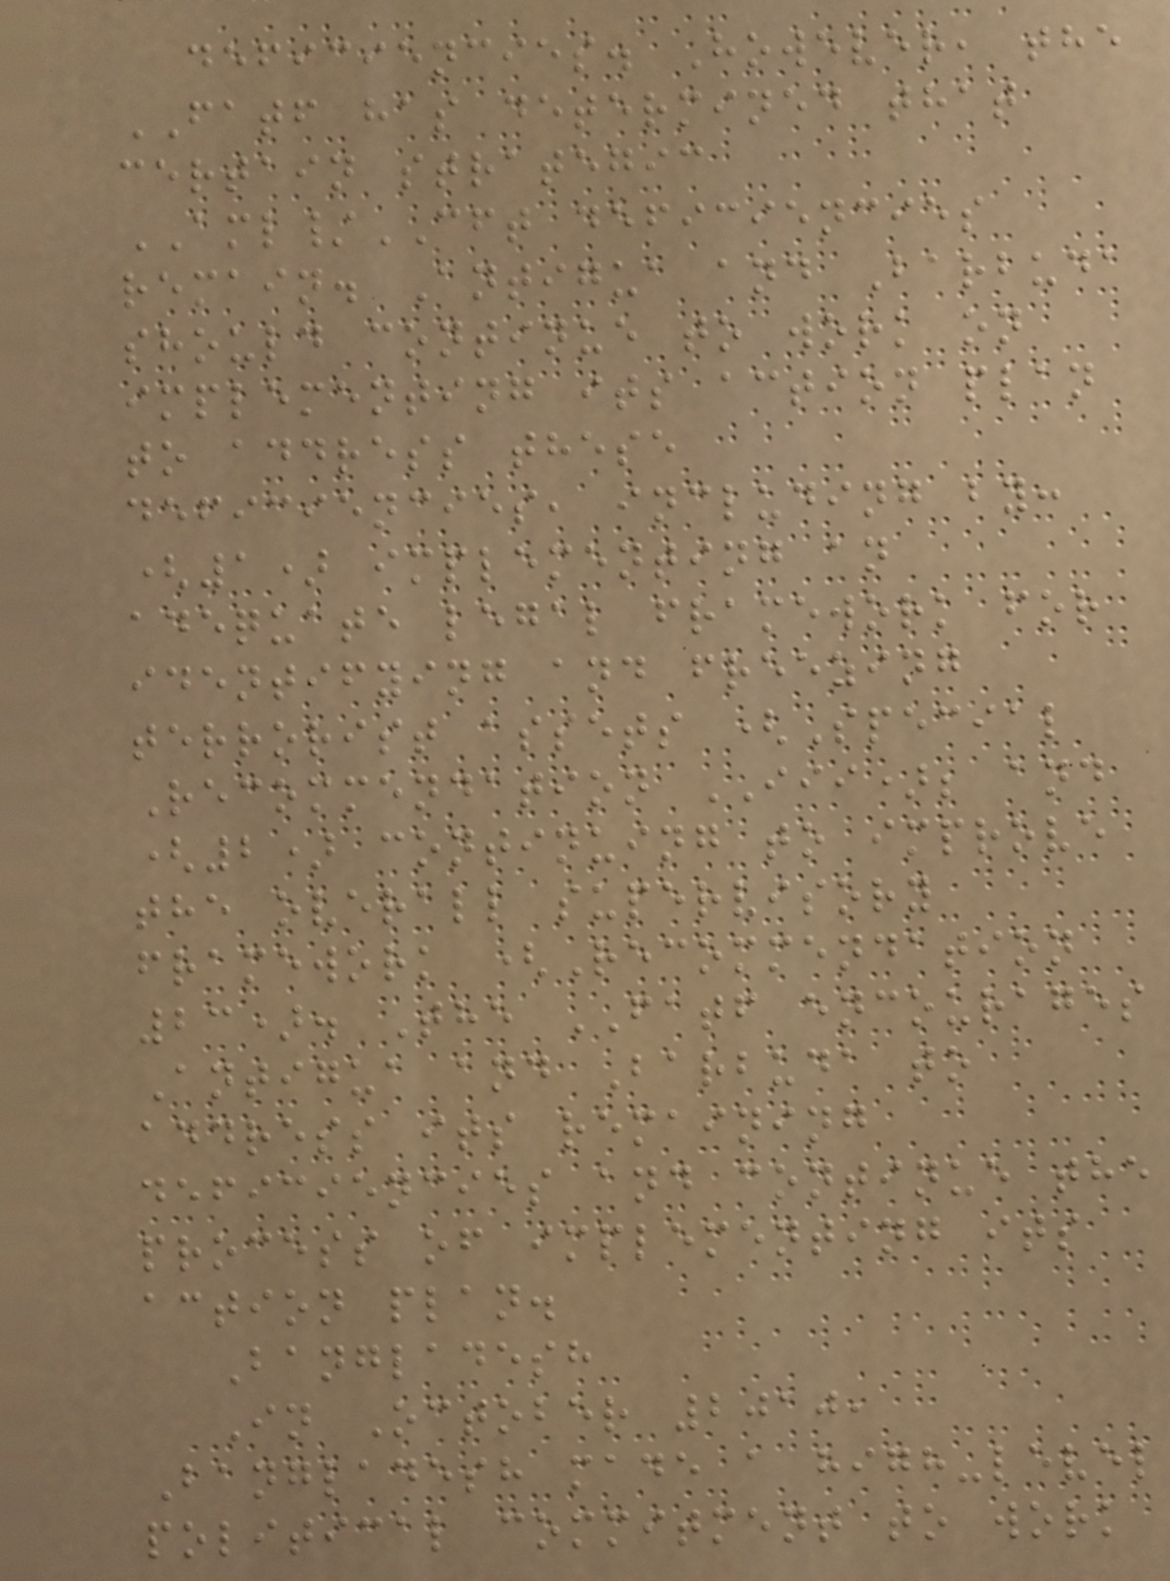deficiencies. However, the
FATF has determined that
certain strategic
AML/CFT deficiencies
remain. Antigua and Barbuda
should continue to work on
implementing its action plan
to address these
deficiencies, including by:
(1) implementing an
adequate legal framework for
identifying and freezing
terrorist assets (Special
Recommendation III); and
(2) continuing to improve
the overall supervisory
framework (Recommendation
23). The FATF encourages
Antigua and Barbuda to
address its remaining
deficiencies and continue the
process of implementing its
action plan.
Bangladesh
In October 2010,
Bangladesh made a high-level
political commitment to work
